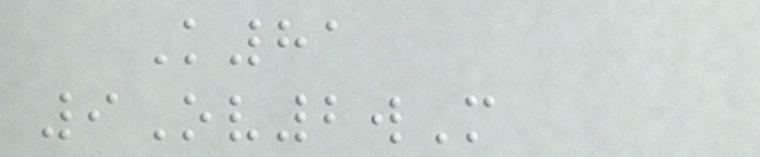K81
9Ov2wM
